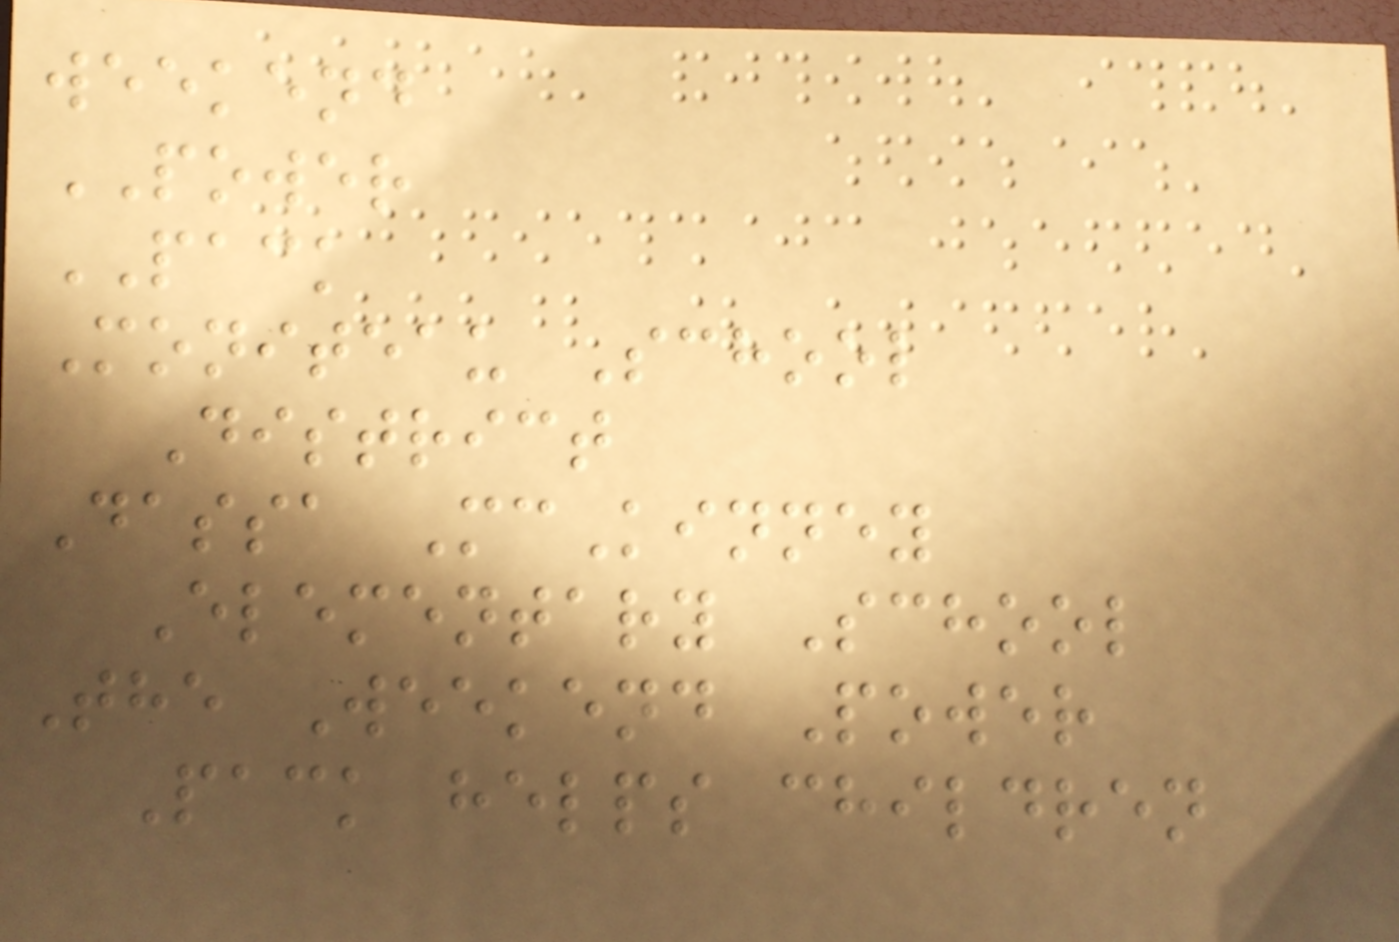weekend
POWER
PACK
Moniteau School
District
Dassa McKinney
Elementary School
The Weekend Power
Pack helps children
